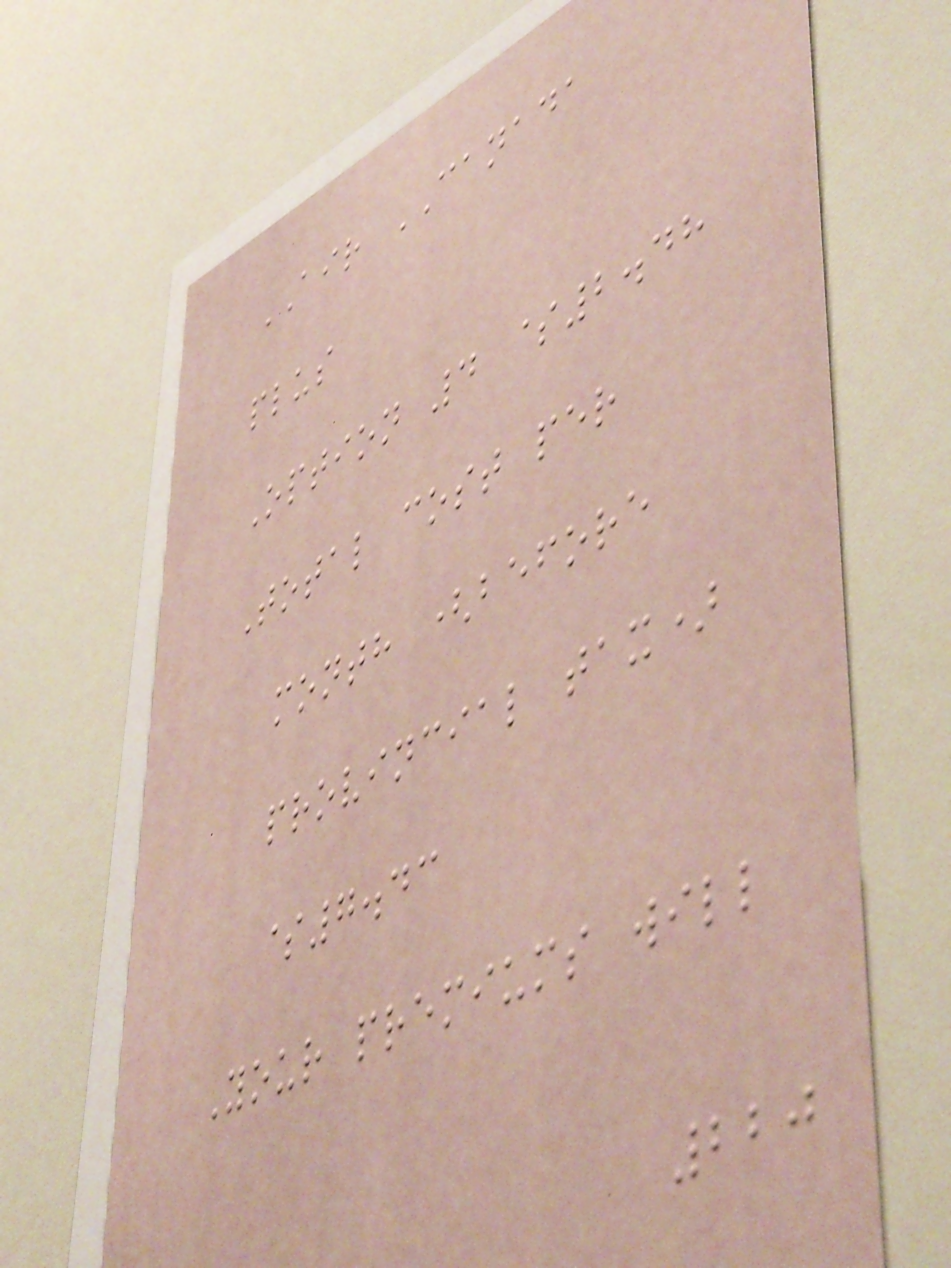AIR CANADA
plus
Option 4 $2.48
Total cost per
month (before
provincial tax)
$7.43
Your premiums will
220
